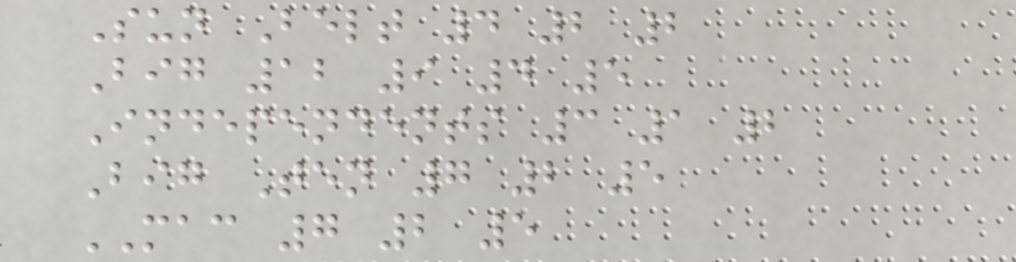Sun Belt 4 2 2
Big 12 9 4 5
Independents 3 1 2
Big Ten 7 2 5
MAC 7 2 5
